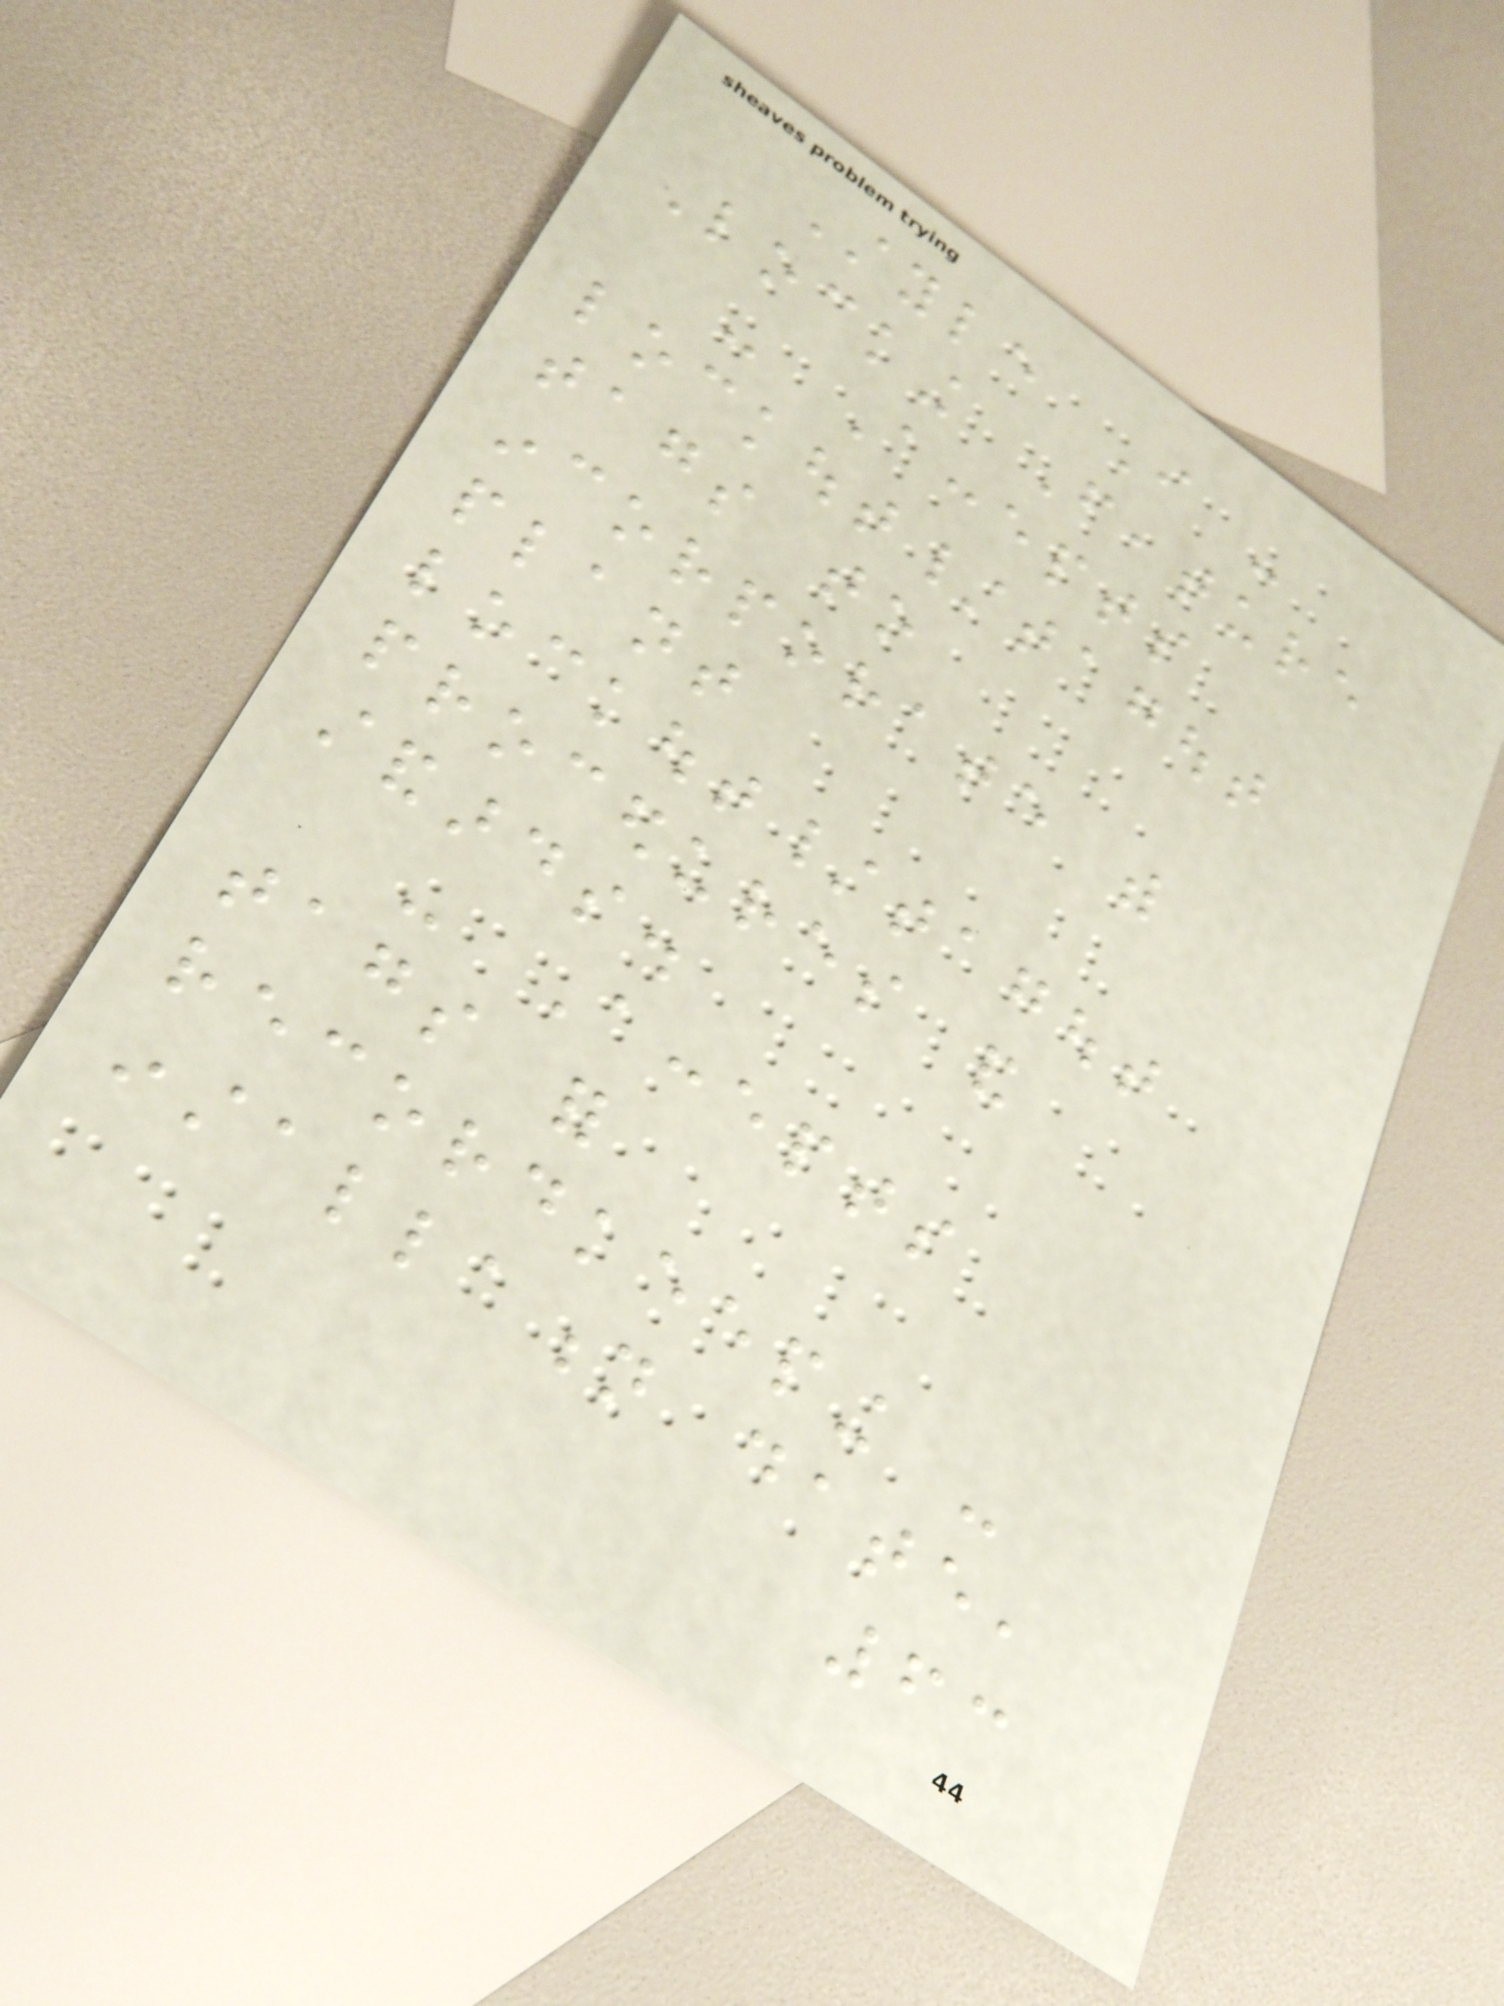Style I -
Locking Feature
- Accepts
lockout/tagout
tags to
incorporate with
plant
lockout/tagout
procedures and
standards.
- Accepts
tags for
recordkeeping -
installation date,
63
